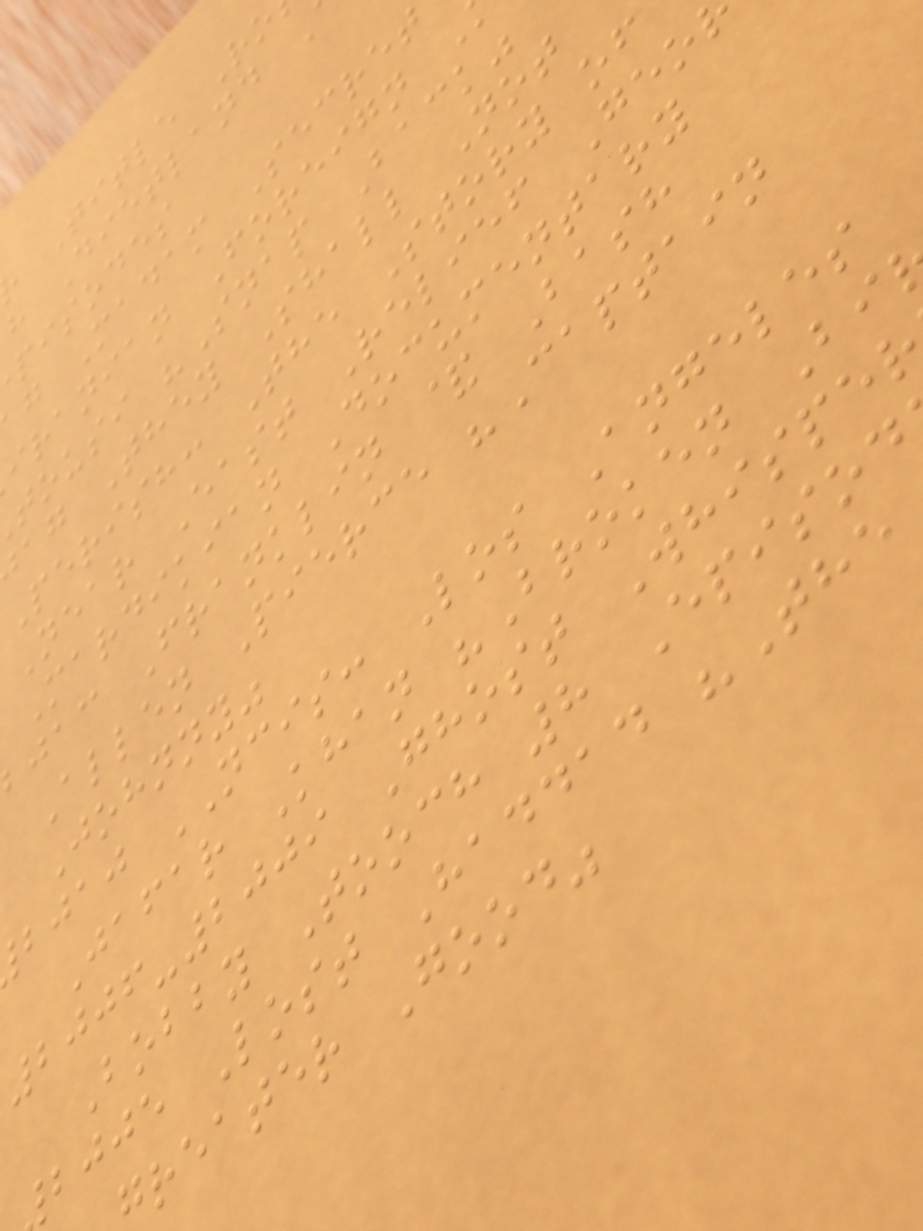Title Ro
h Dietland
pisodes
g Madam Secret
iranian Foreign
tousi "Snap Back"
ag They Shall Not
Perish: The Story of
Near East Relief Geo
Mardikian Documentary
jac Franklin & Bash
Allen Pierce "Captain
Johnny"
bjaj NCIS: Los Angeles
Jafar Khan "Broken Bi
2006-2009 Ghost Whispe
Bobby Tooch 8 Episod
bjje Lost Haddad "The
reater Good"
